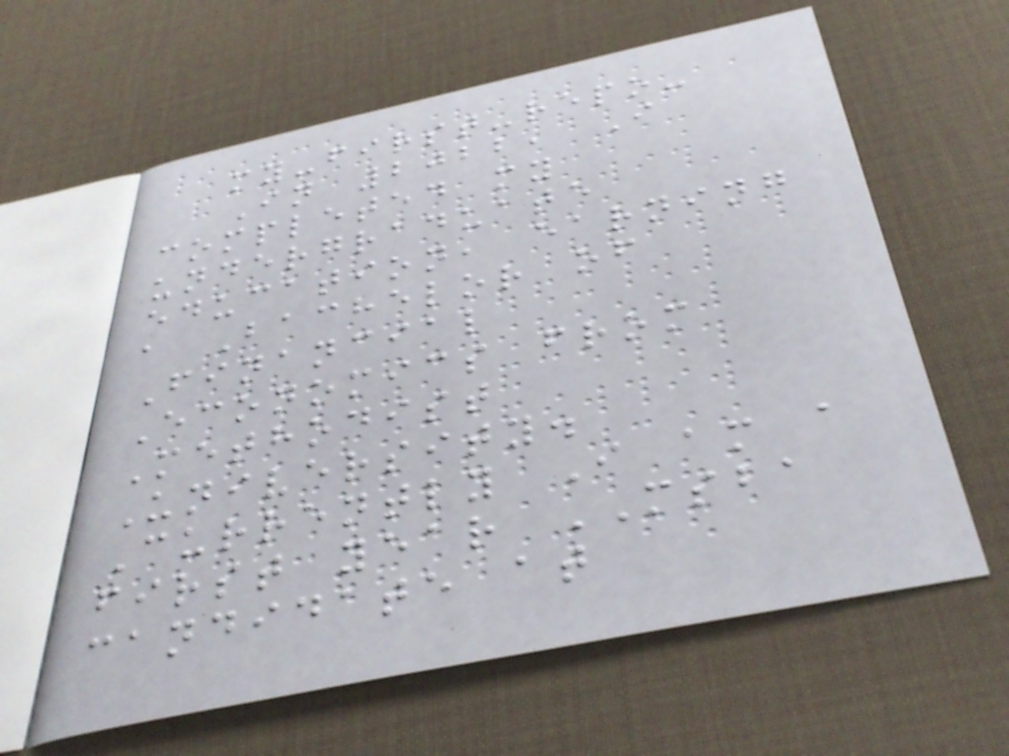my-first-repo-
In 2022, I
completed my
undergraduate
education, earning
a Bachelor of
Financial
Economics from
Methodist
University.
Currently I am a
first year MSBA
candidate at
